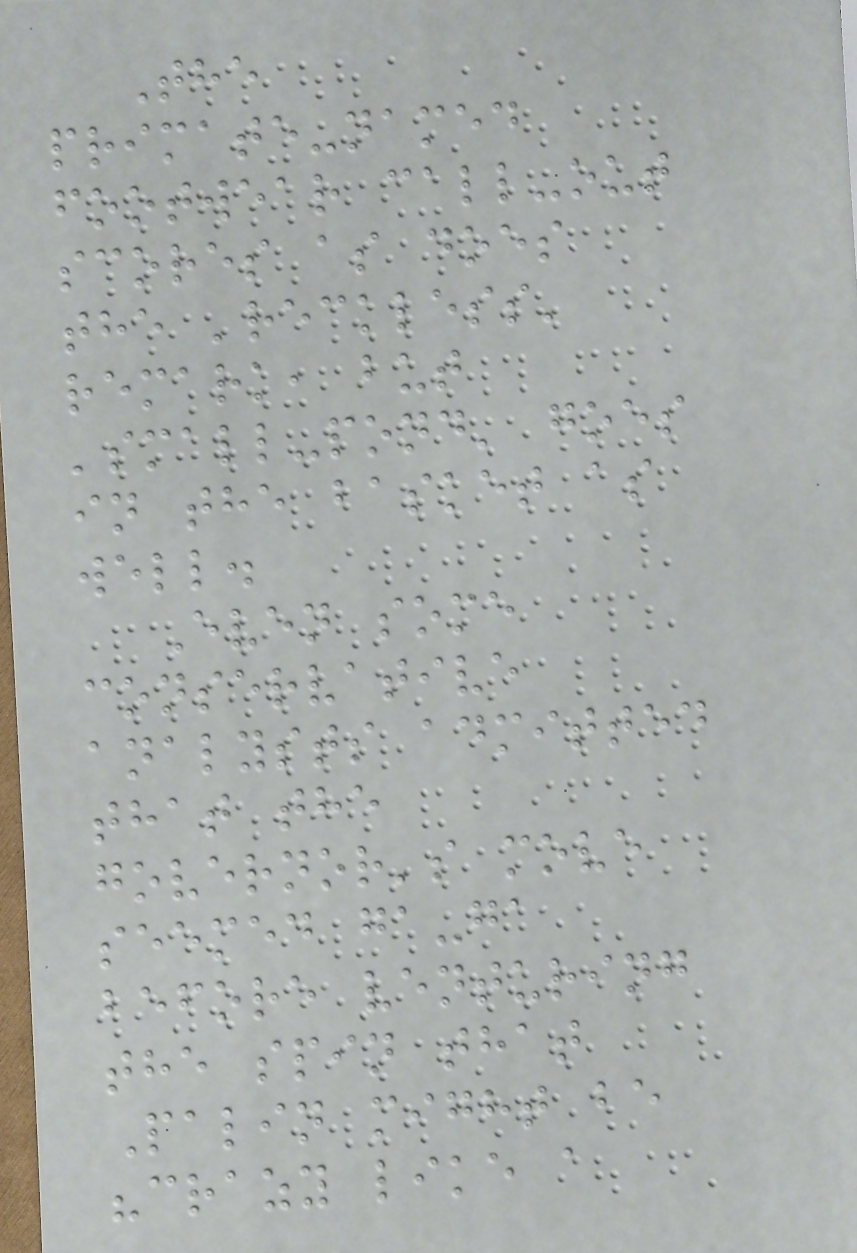The
primate-named
footwear call-out
scores as does
the 'reckless'
remark, but
'small-pond' goes
in the basket as
well.
Even some
conservative
analysts admitted
that the
governor's move
seemed ga-ga
before venturing
the spin that
Palin might be
"crazy like a
